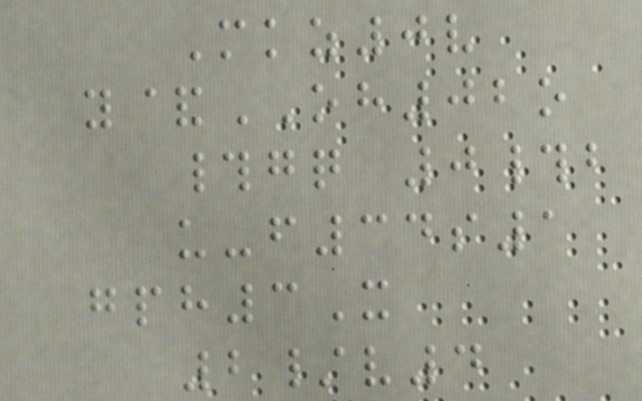Mkz0v
y&OH02o
#gq 0#b
u-f34s1
gph3X
2/v4
